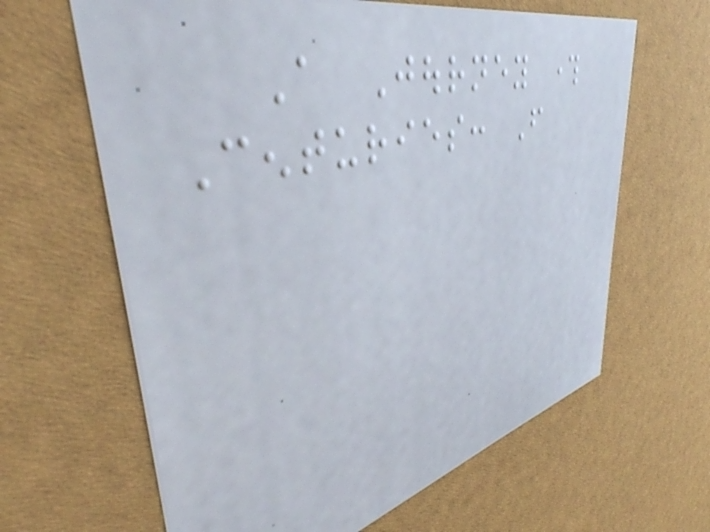A Journey through
Centuries: From
